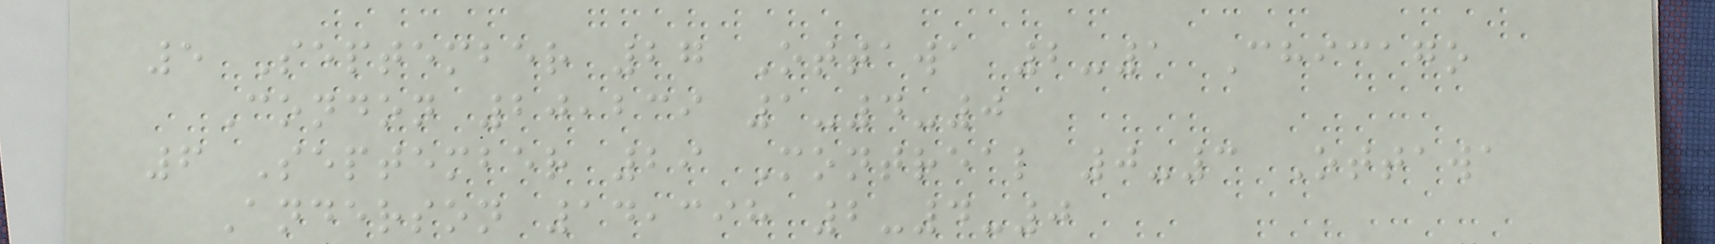5 September 27 Ottawa 2-1 Chicago
Condon 20,239 1-4-0
6 September 29 Montreal 0-3 Ottawa
Anderson 14,398 2-4-0
